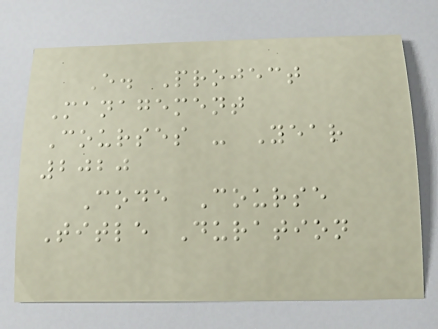E. Project
Management
Courses - Year
2020
Code Course
Title Duration
